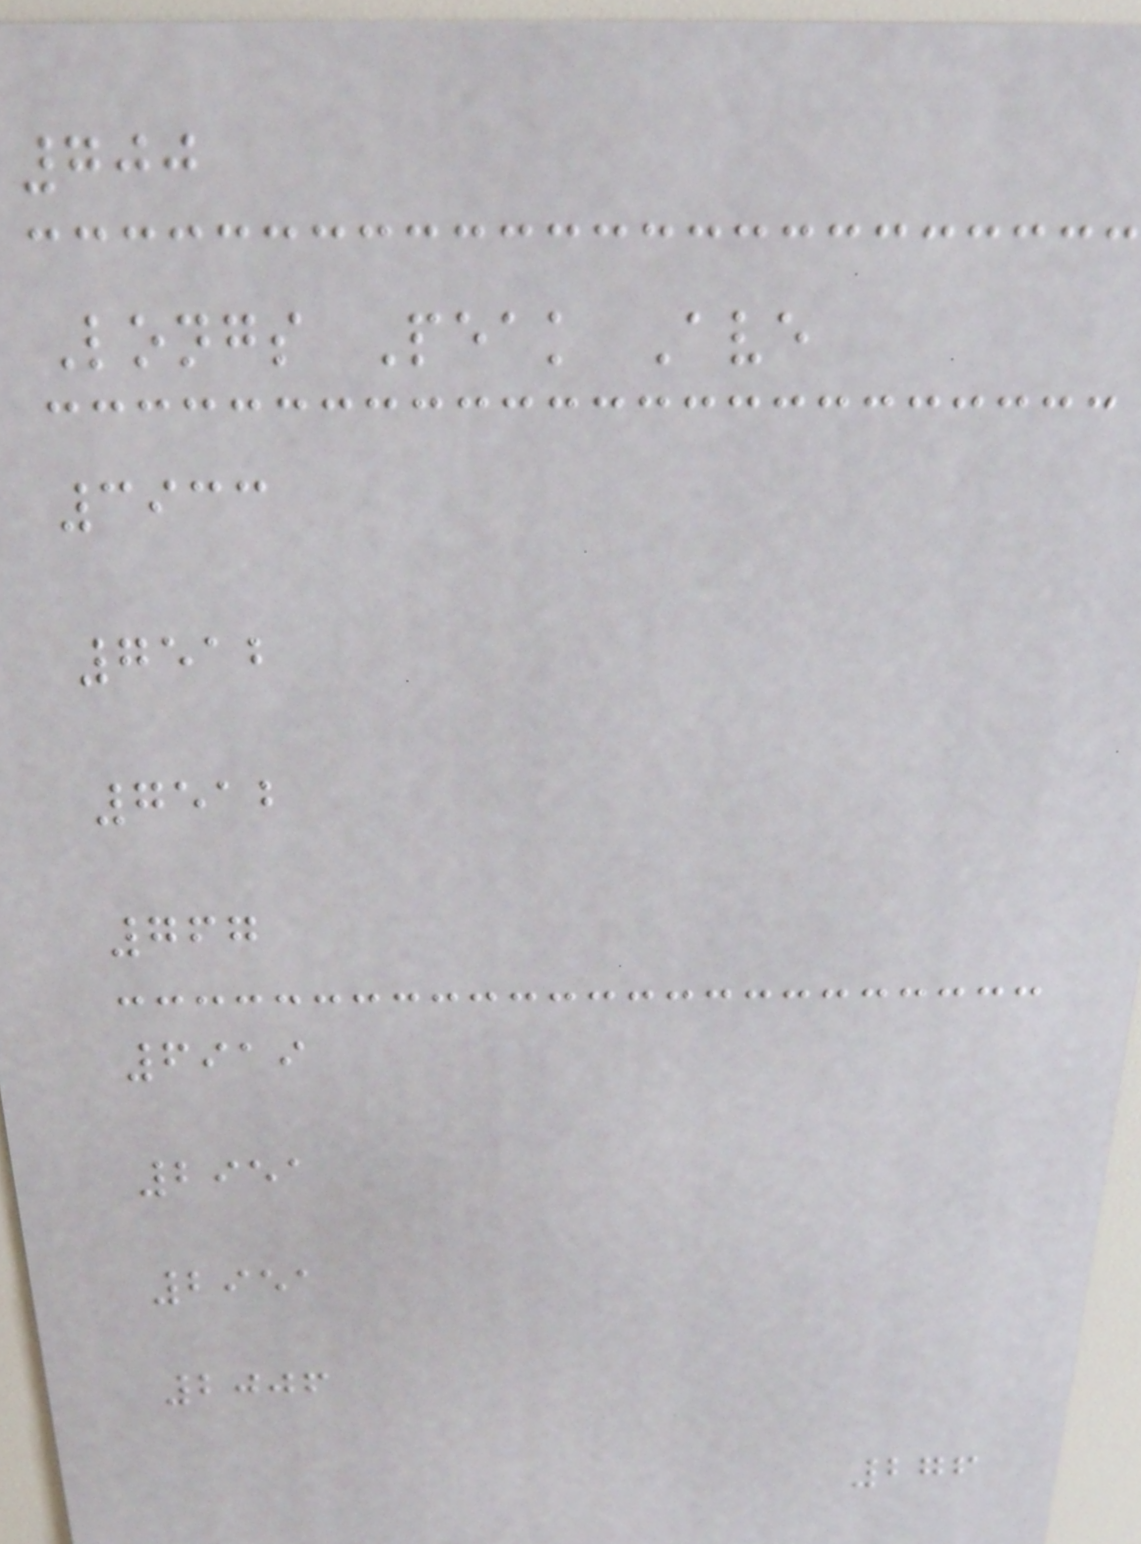700
Longs Peak Ave
3933
7512
7512
767
6919
2951
2951
2006
276
